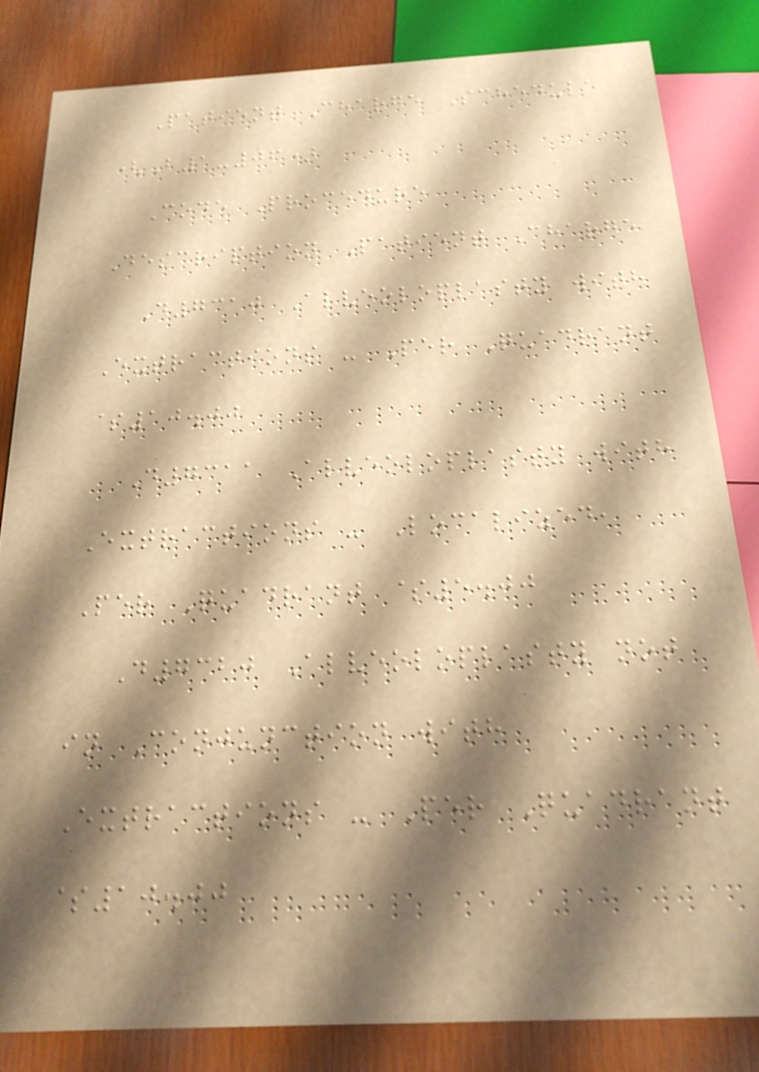Patient Charge Schedule
(B1-06)
Code Procedure
Description Patient Charge
D7310 Alveoloplasty with
Extractions - Per Quadrant
$10.00
D7311 Alveoloplasty with
Extractions - Localized,
Per Quadrant $5.00
D7320 Alveoloplasty not
in Conjunction with
Extractions - Per Quadrant
$10.00
